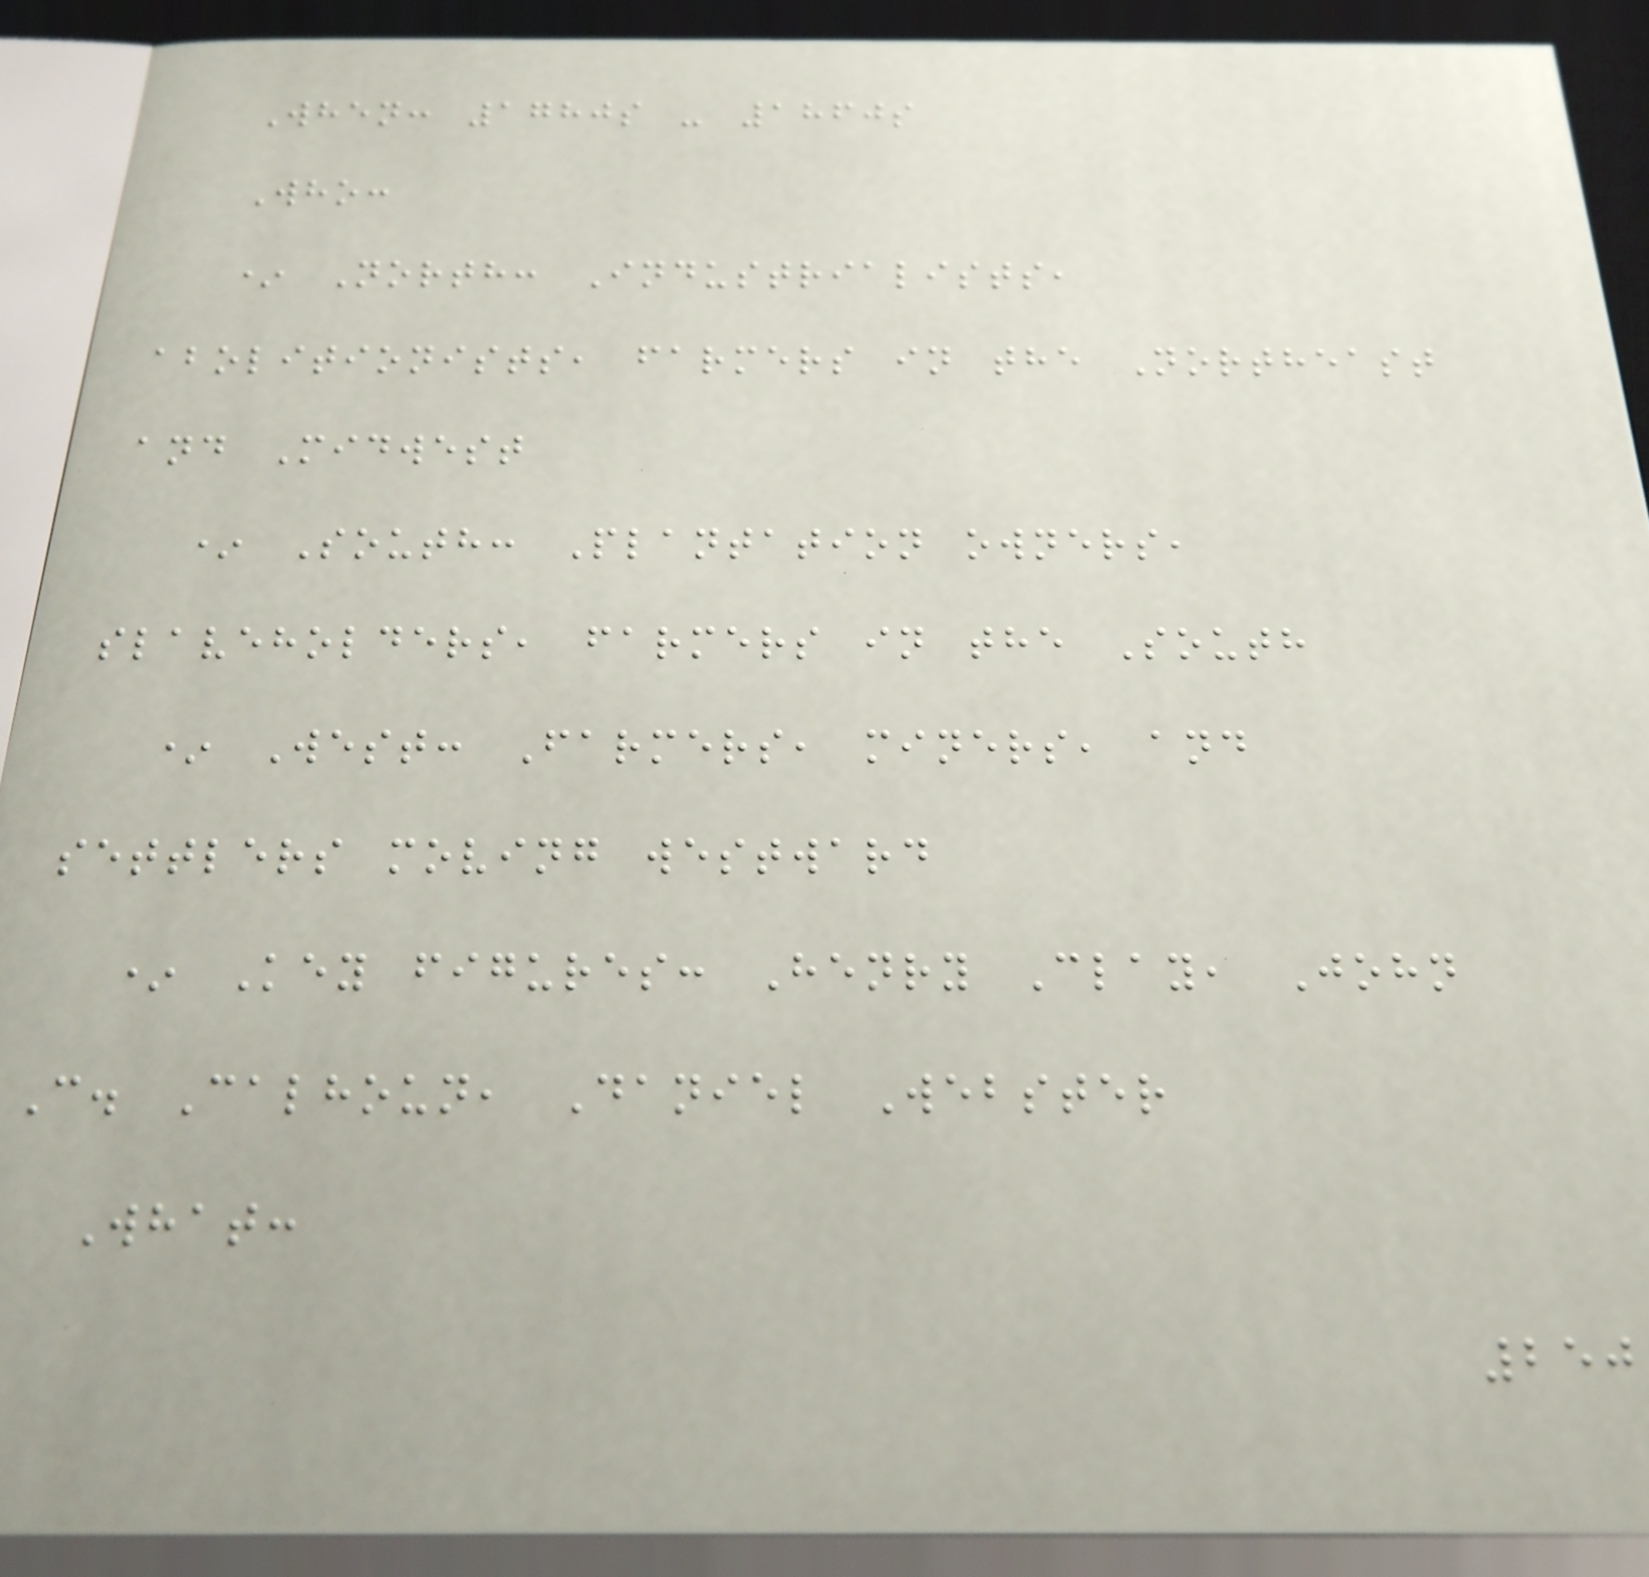When: 1780s - 1860s
Who:
* North: Industrialists,
abolitionists, farmers in the Northeast
and Midwest
* South: Plantation owners,
slaveholders, farmers in the South
* West: Farmers, miners, and
settlers moving westward
* Key figures: Henry Clay, John
C. Calhoun, Daniel Webster
What:
250
